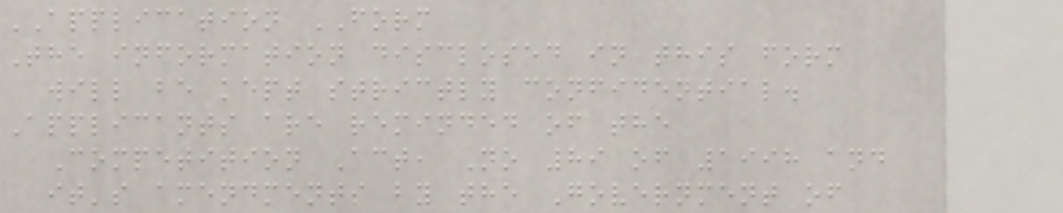APPLICATION FORM
The information disclosed in this form
will be kept strictly confidential.
Applicants are reminded of the
Competition Act, No 89 of 1998 and
it's amendments by the Government of
